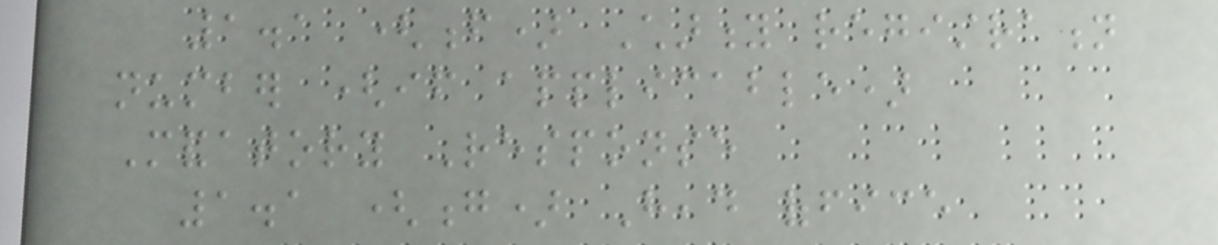1.1 (f) Charity registration
number (if applicable)
Mandatory Response
1.1 (g) Head office
